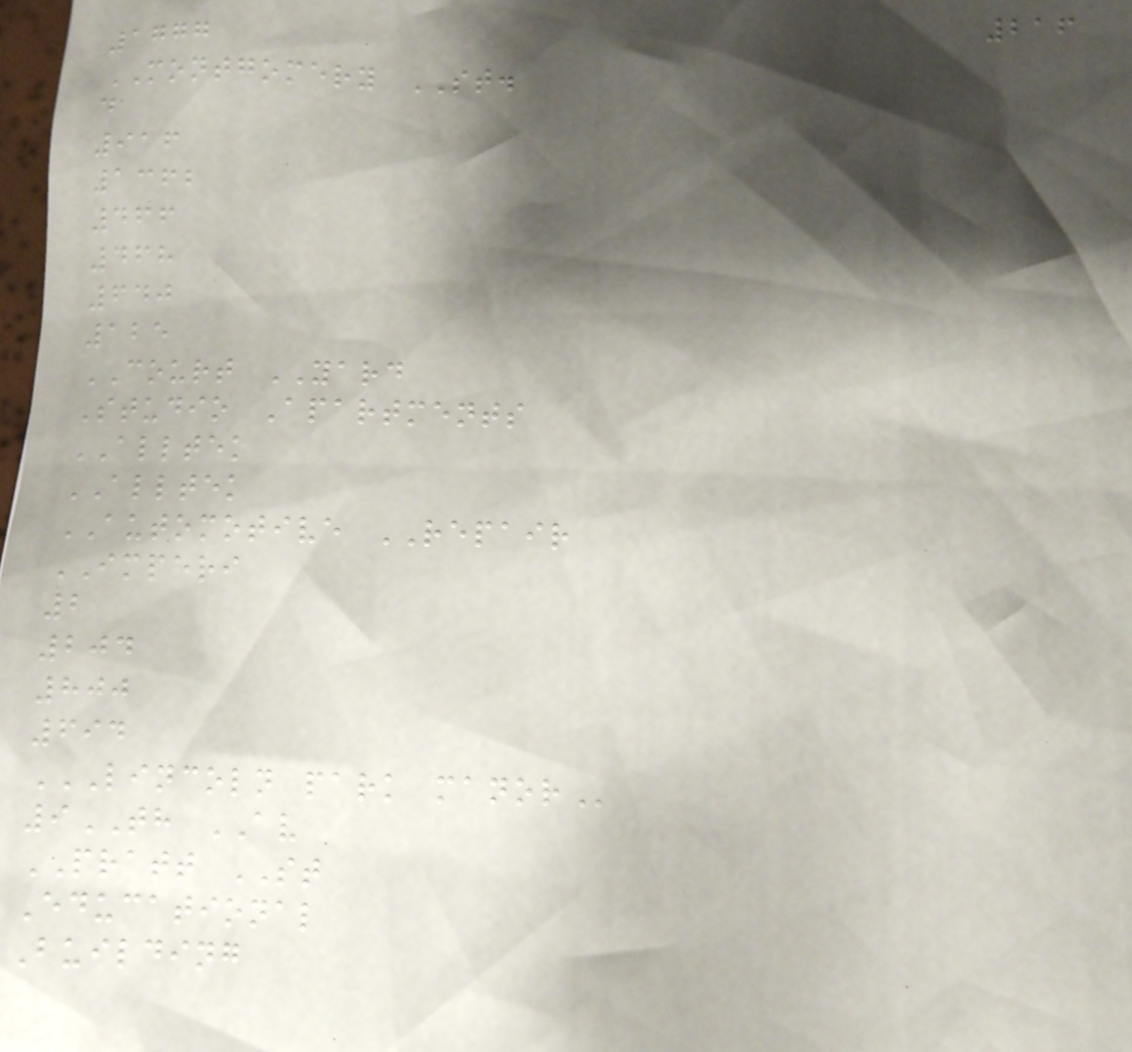216
1777
MONTGOMERY ST.
d
916
1362
466
468
640
125
COURT YARD
Studio Apartments
ALLTEK
ALLTEK
AUTOMOTIVE REPAIR
IMPERI
2
204
800
694
LINCOLN PARK MANOR
9TH AV
PRATT ST
Educational
Building
